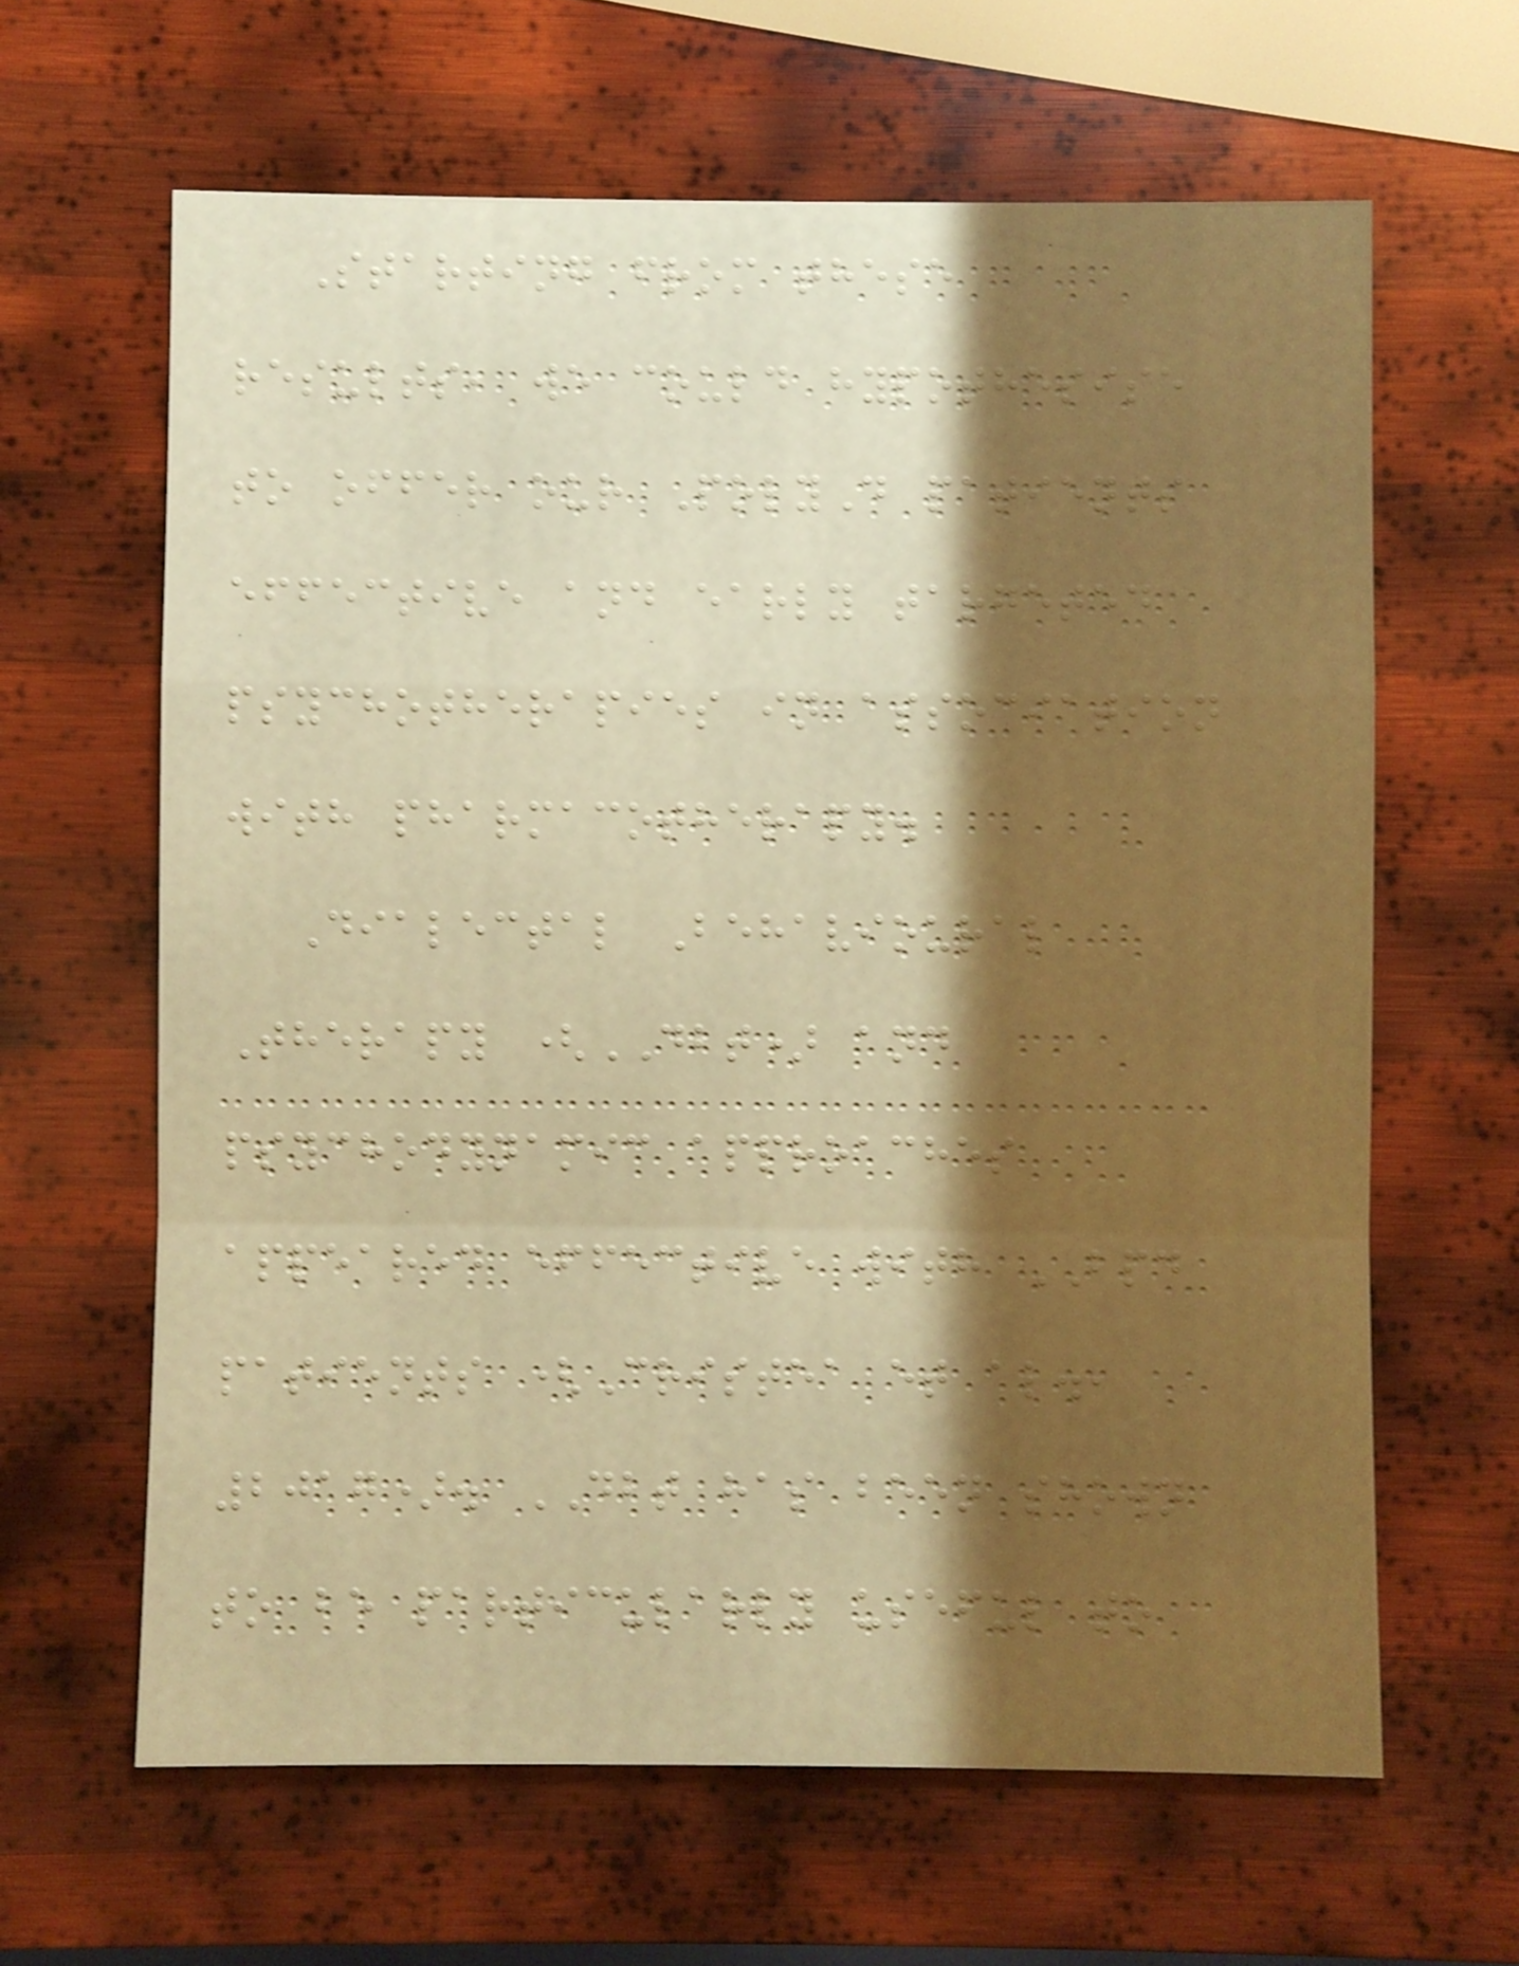Starting from these
results, we could hypothesise
to offer our PolyD patients
effective and early targeted
psychotherapies in association
with pharmacotherapy.
Dialectal Behavioural
Therapy (DBT) and
psychodynamic approaches
appeared effective with BPD
patients (Cristea et al.,
2017). DBT has been shown
to be particularly useful to
